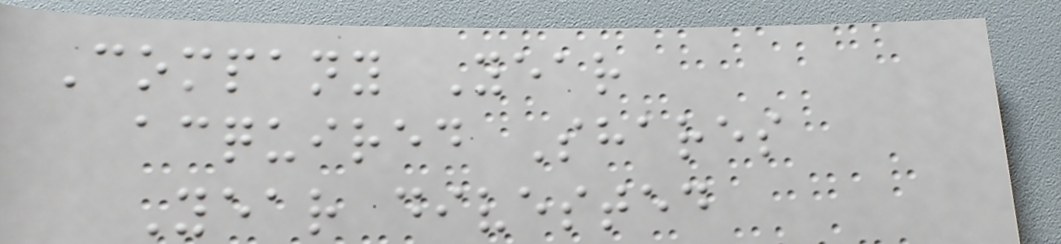Company Year
acquired Shares
Year divested
